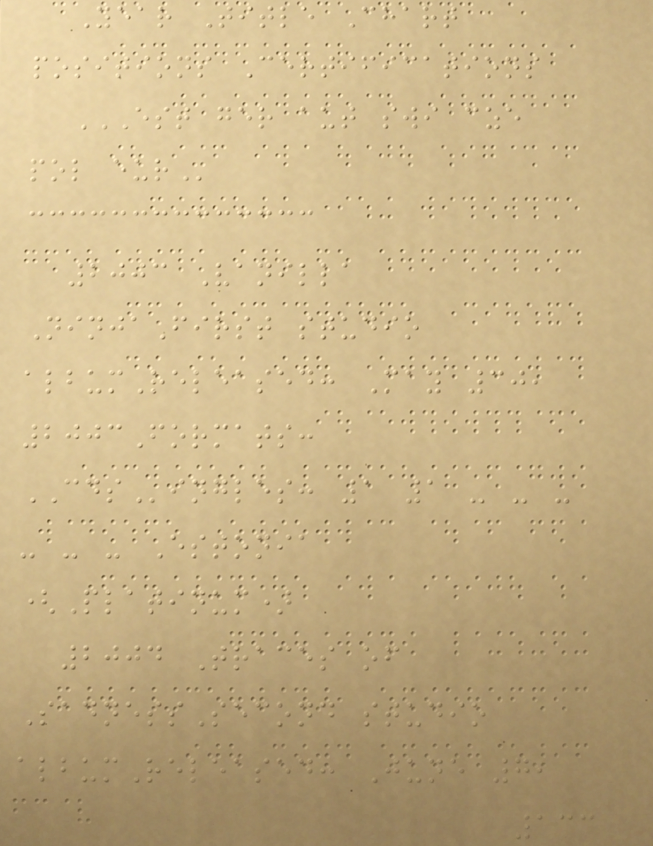Year Title Chart
positions Certifications
EST GER AUT SWI CZE
POL EUR
2003 Vanilla
NinjaFirst studio
albumReleased: May 30,
2003Formats:
CDSingles: 1 1 - - -
- - - Estonia
(Platinum)
2004 Traces of
SadnessSecond studio
albumReleased: June 7,
133
